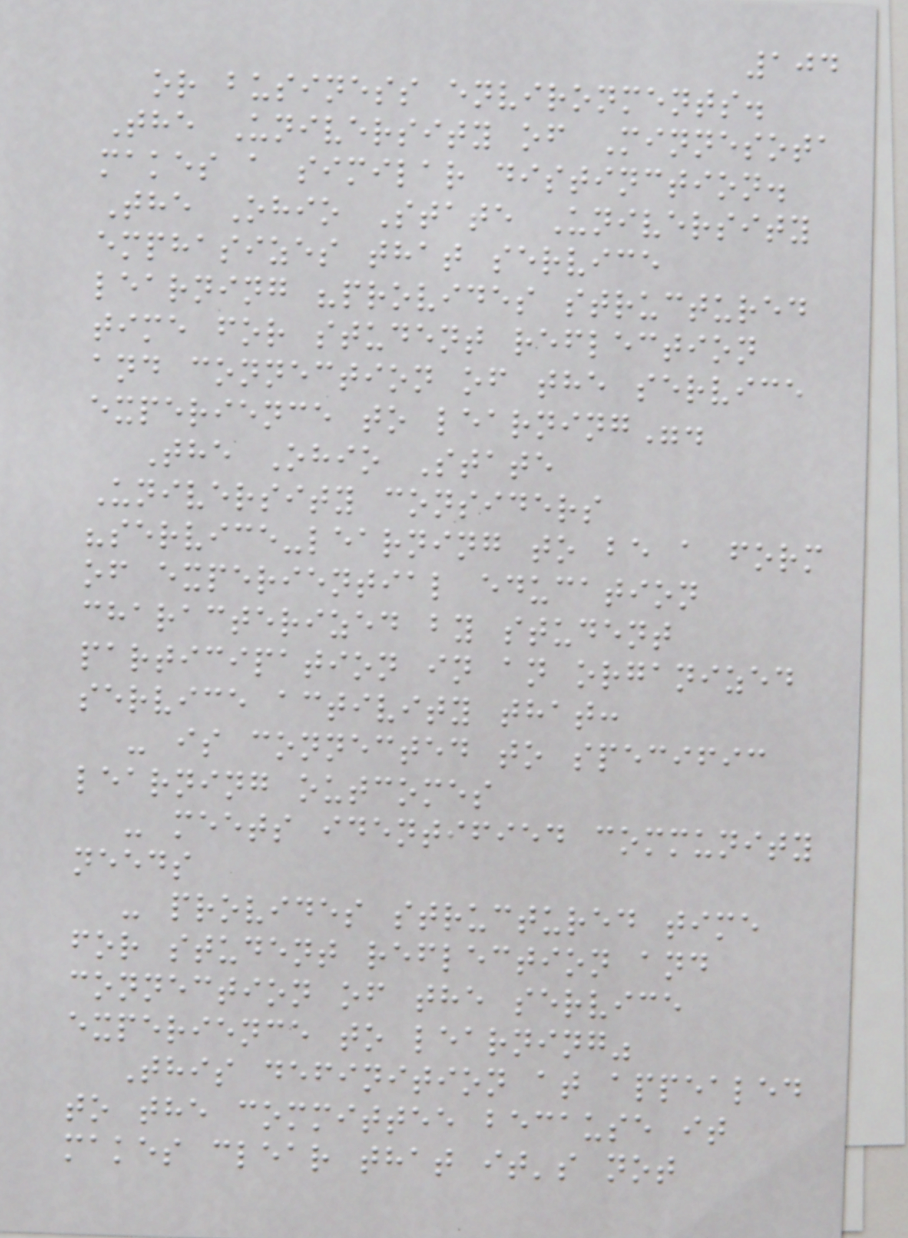104
or business environments.
The University of Minnesota
makes a similar distinction.
The Ohio State University
emphasizes that service
learning "provides structured
time for student reflection
and connection of the service
experience to learning".
The Ohio State
University considers
"service-learning to be a form
of experiential education
characterized by student
participation in an organized
service activity that:
- is connected to specific
learning outcomes
- meets identified community
needs
- provides structured time
for student reflection and
connection of the service
experience to learning"
This definition at appealed
to the committee because it
makes clear that it's not
